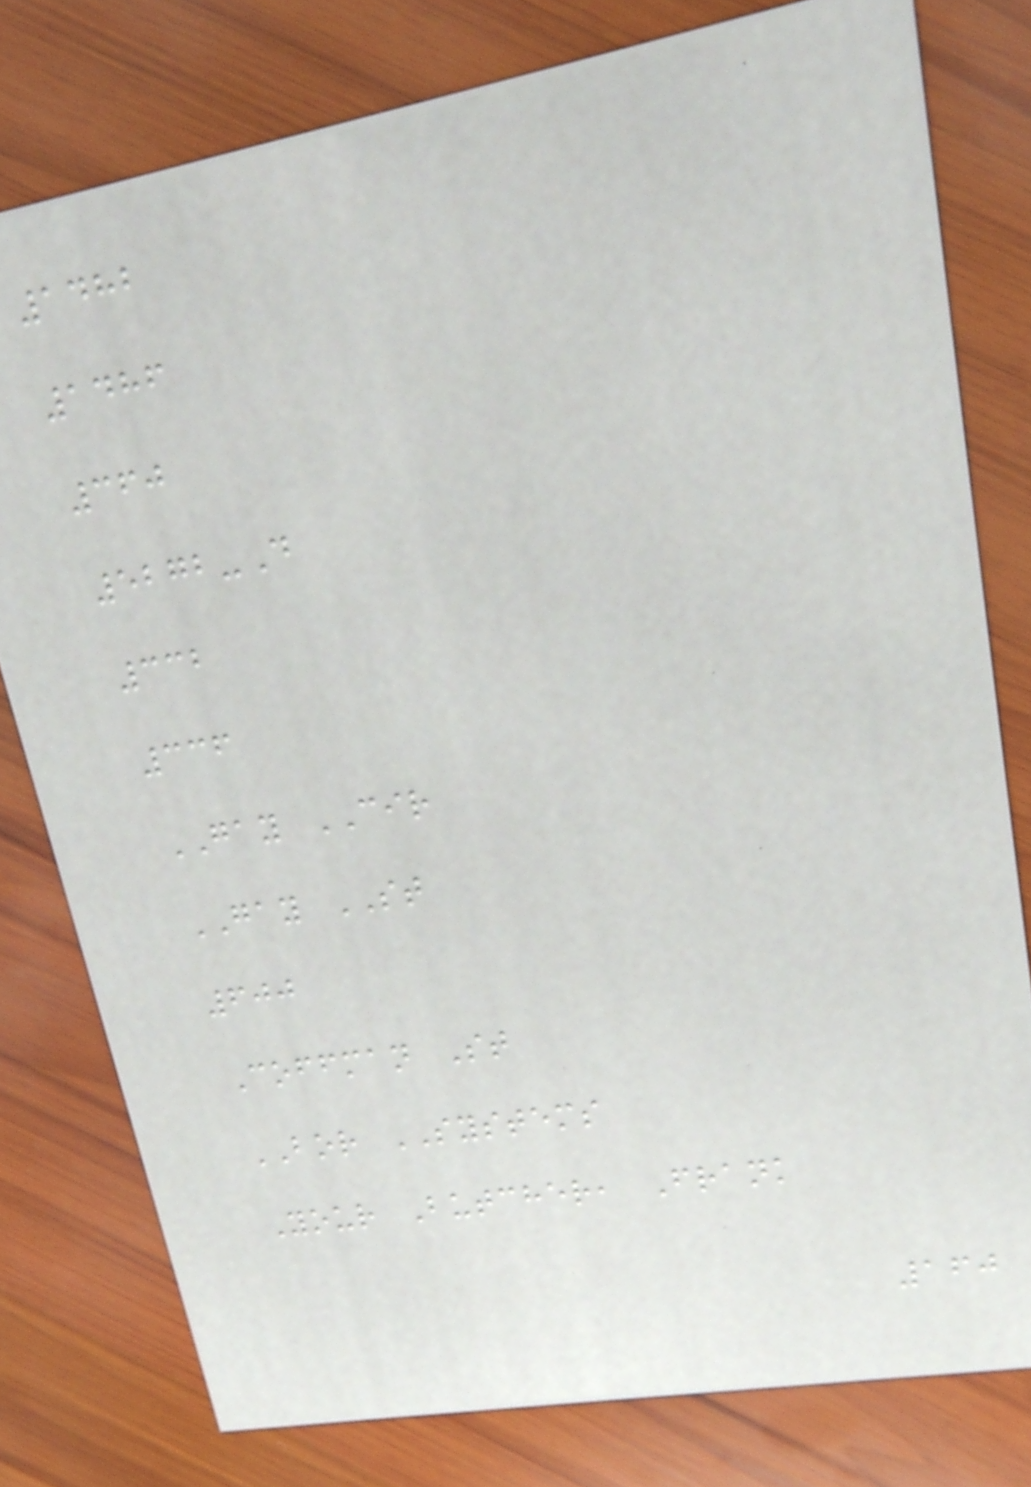1482
1486
360
5272-D
332
336
GAY CIR
GAY ST
600
Coffman St
BOR SYSTEMS
Your Butcher, Frank
160
